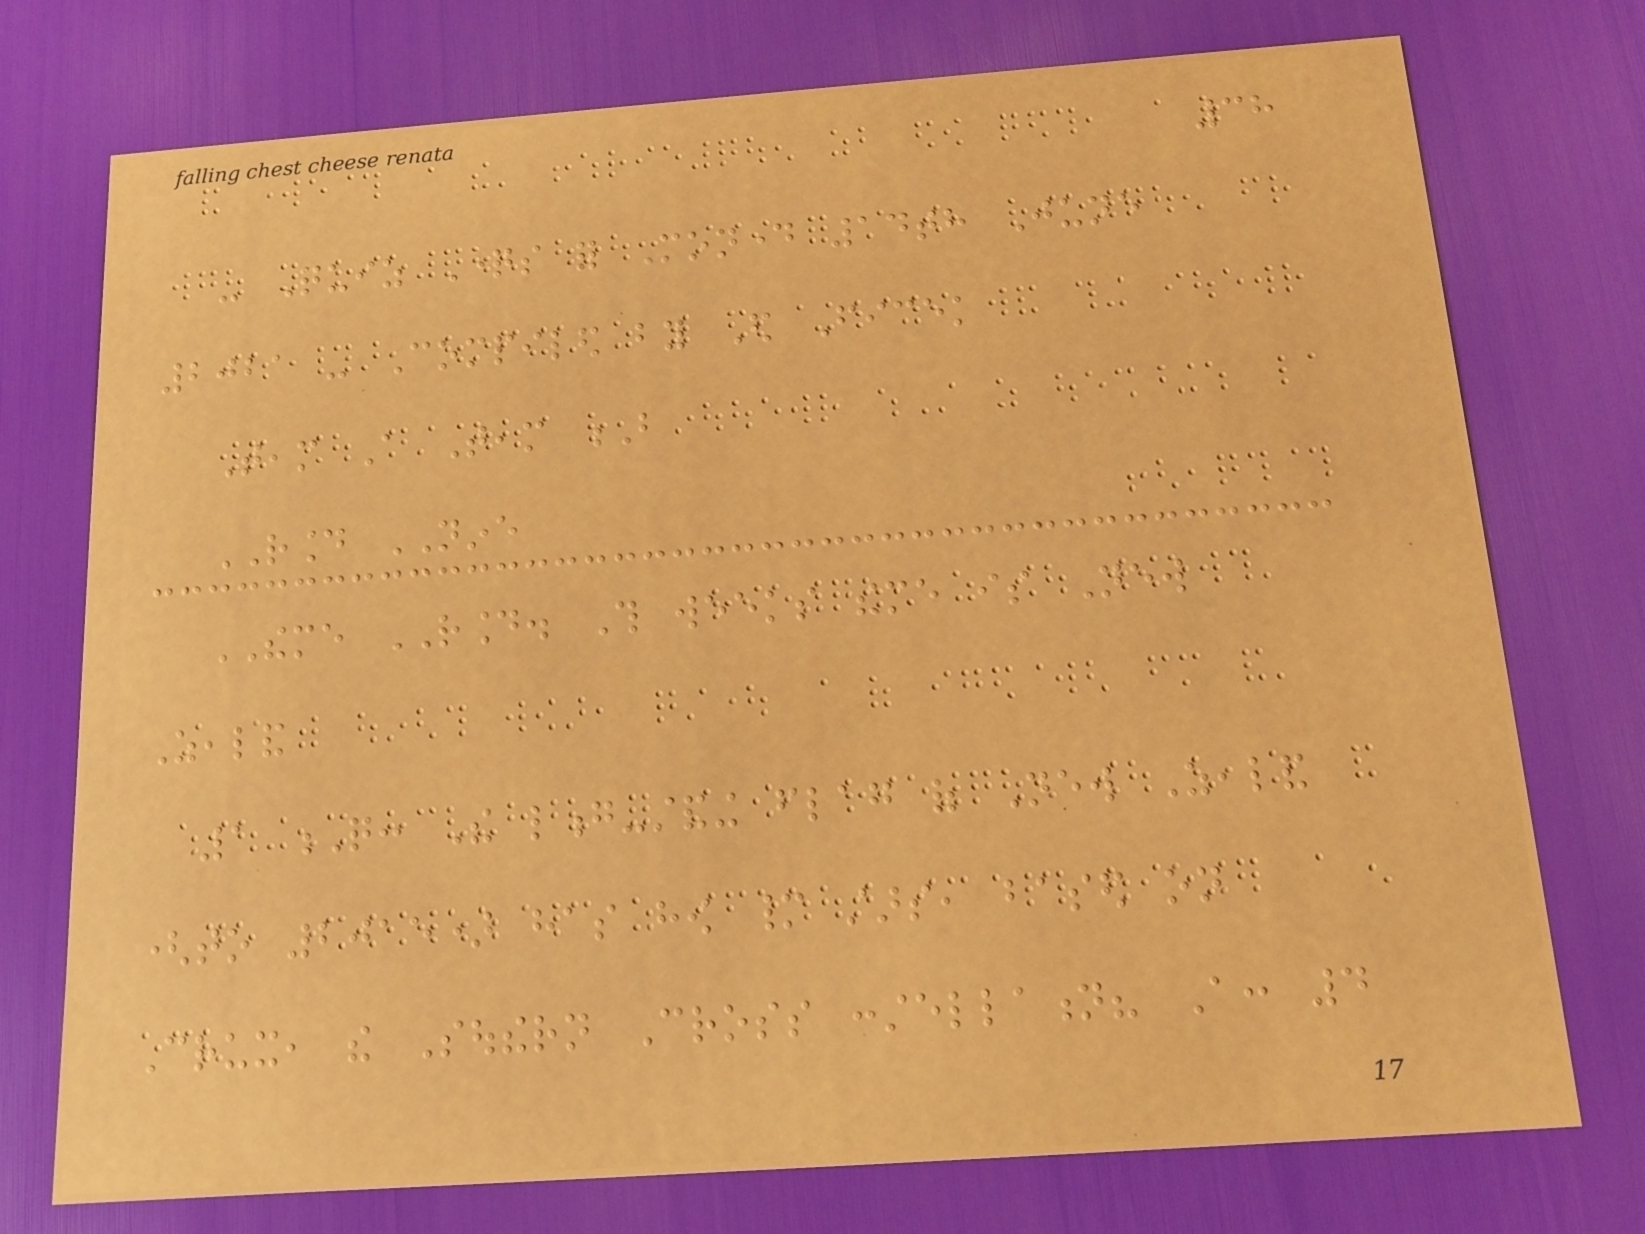38
- Quiz Questions for Monday 14th June
2021 - Compiled by Ed Ficek
Team A Team B
ROUND NINE
THEME ROUND. This weeks theme is New
Zealand
1 Q: The long-standing flag of New Zealand
(to 2015) has how many stars, based on
Crux, the Southern Cross constellation? A: 4
